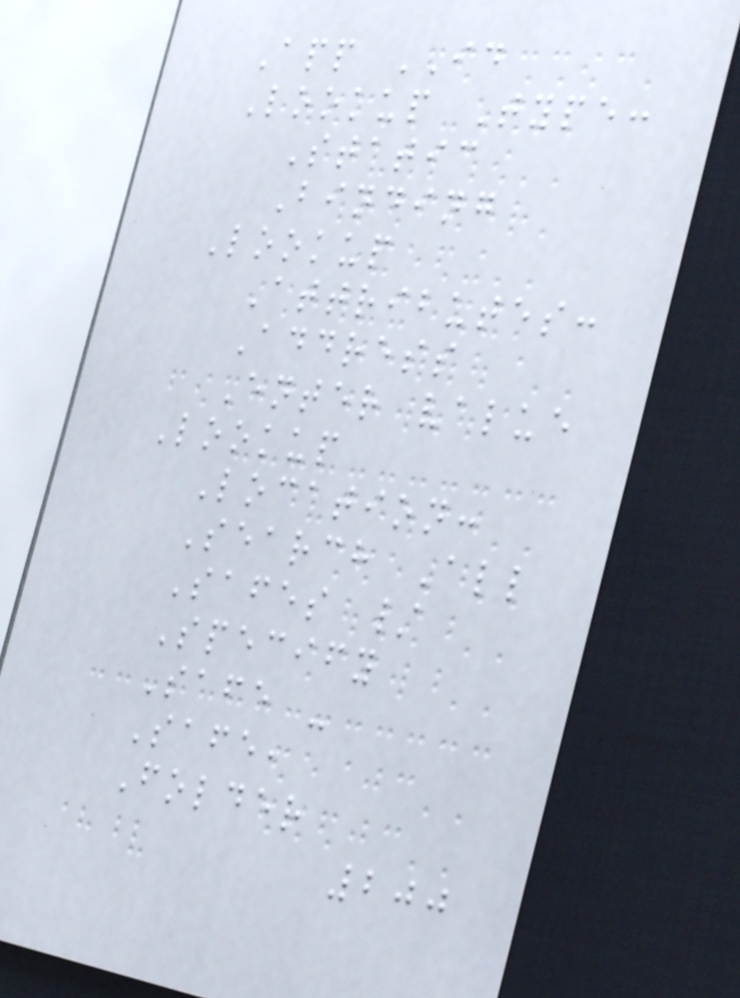App ID
Lookup Type:
Static
Binding
Lookup
Attributes:
Address
Enter value
Lookup
Location:
Search All
Safes /
Specify
Safe -
Safe,
Folder
200
